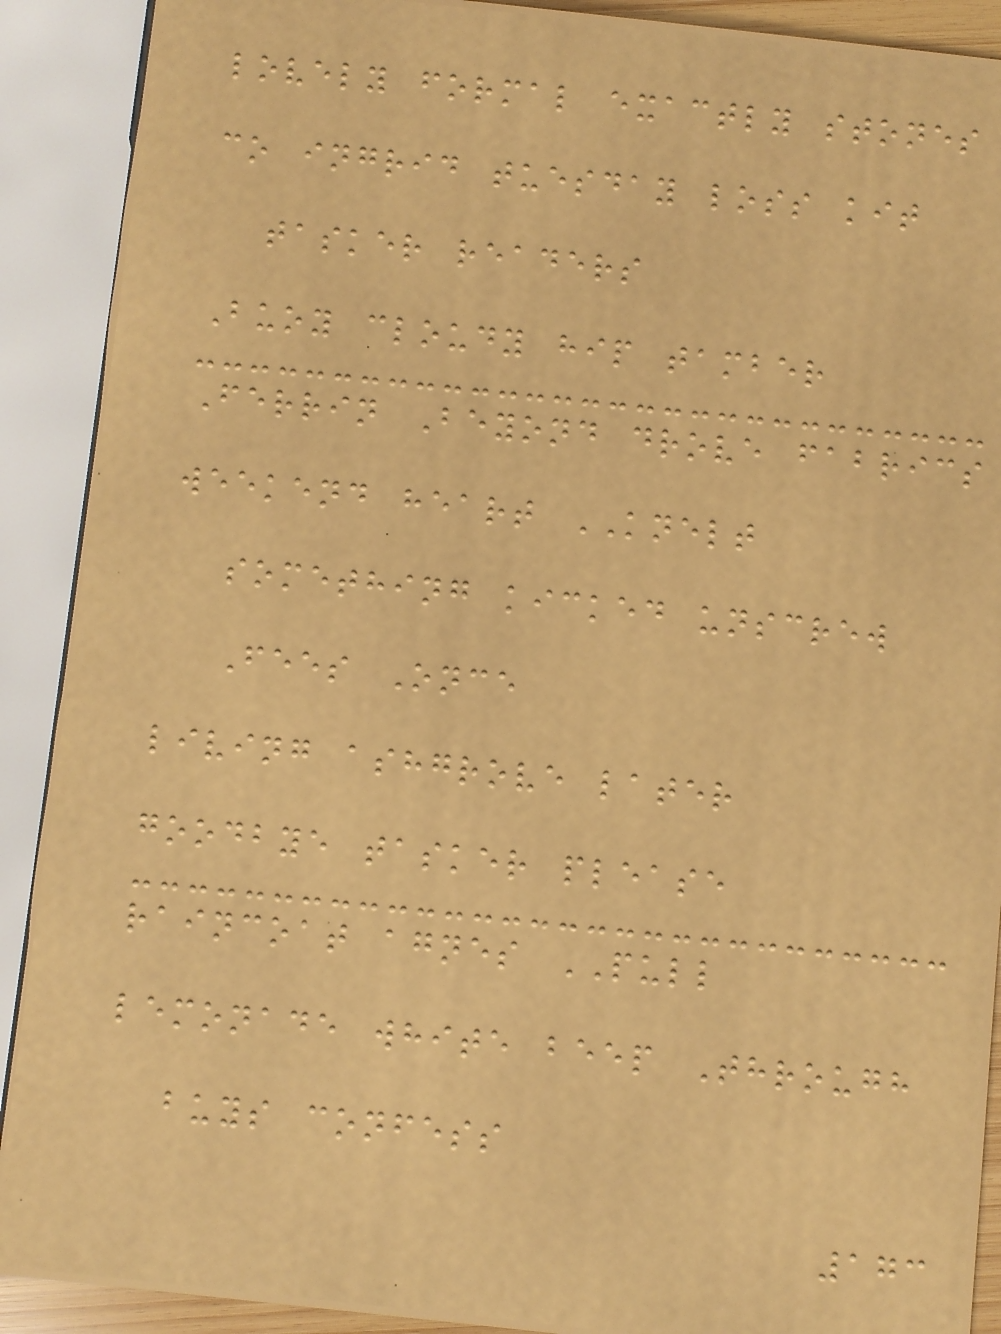lovely formal exactly stones
co ingrid tuesday loss kit
tasker readers
Buoy cloudy hip tamber
Ferrin Beyond drove fabrics
weekend heart KNELT
something kicked unscrew
Fees Once
living ashgrove later
goodbye tasker please
raincoat agnes PULL
lemonade white beep Through
buys confess
173
